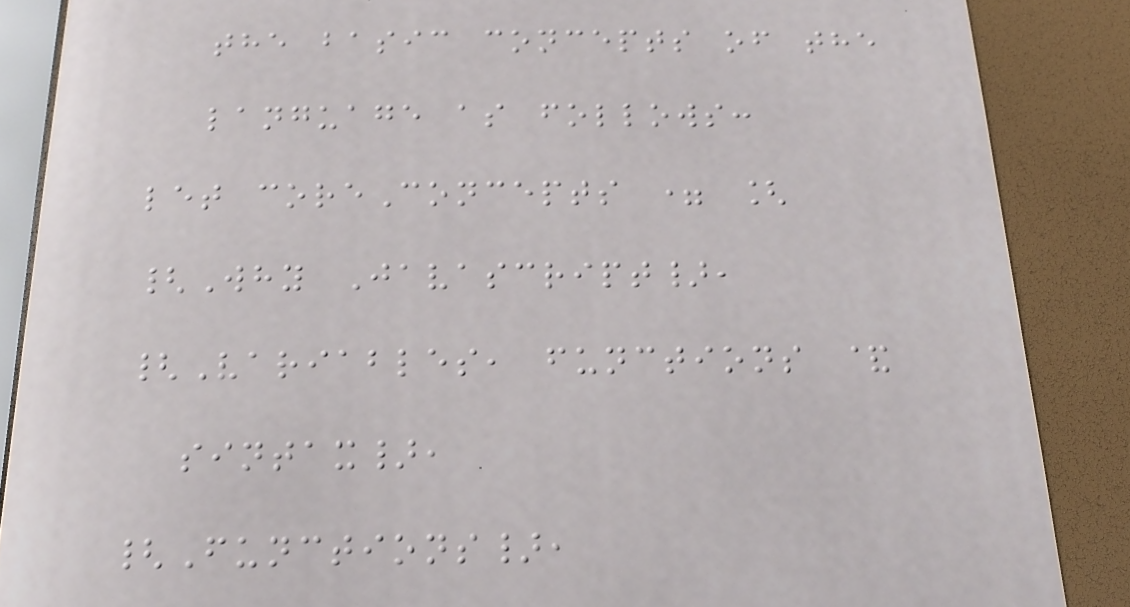the basic concepts of the
language as follows:
let coreConcepts = [
{Why Javascript},
{Variables, functions &
sintax},
{Functions},
